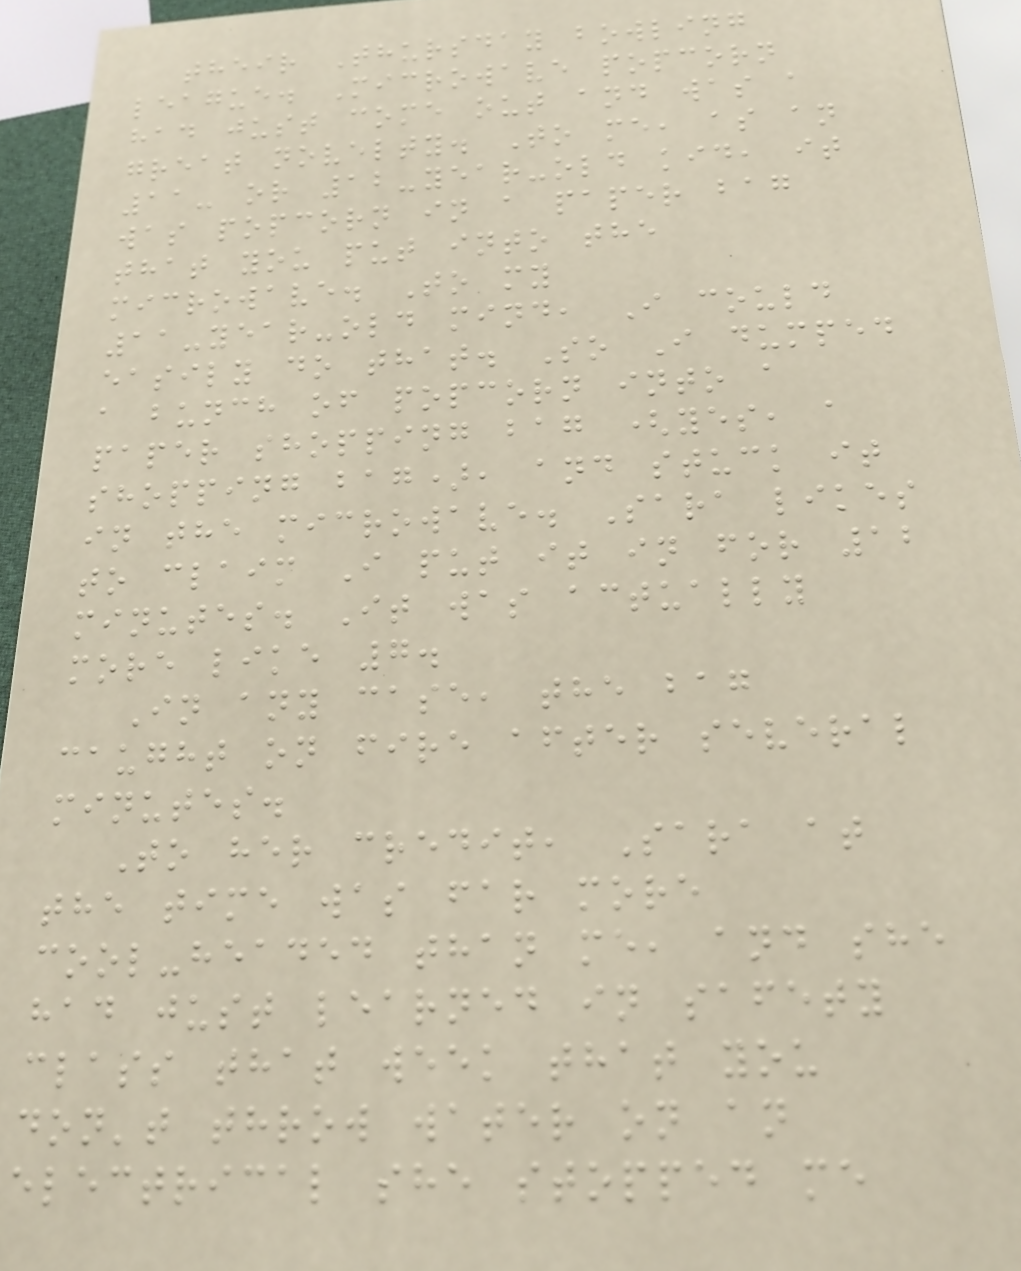their Thursday bowling
league. Microwave popcorn
had just come out and was a
great novelty. To me, as an
11- or 12-year-old kid, it
was popcorn in a paper bag
that you put into the
microwave. To my
11-year-old mind, I could
easily do that. So I dumped
a bunch of popcorn into a
paper shopping bag (yes, a
shopping bag), and stuck it
in the microwave. Sara likes
to claim I put it in for 12
minutes. It was actually
more like 7.
In any case, the bag
caught on fire after several
minutes.
To her credit, Sara at
the time was far more
cool-headed than me, and she
had just learned in safety
class that week that you
don't throw water on an
electrical she stopped me
